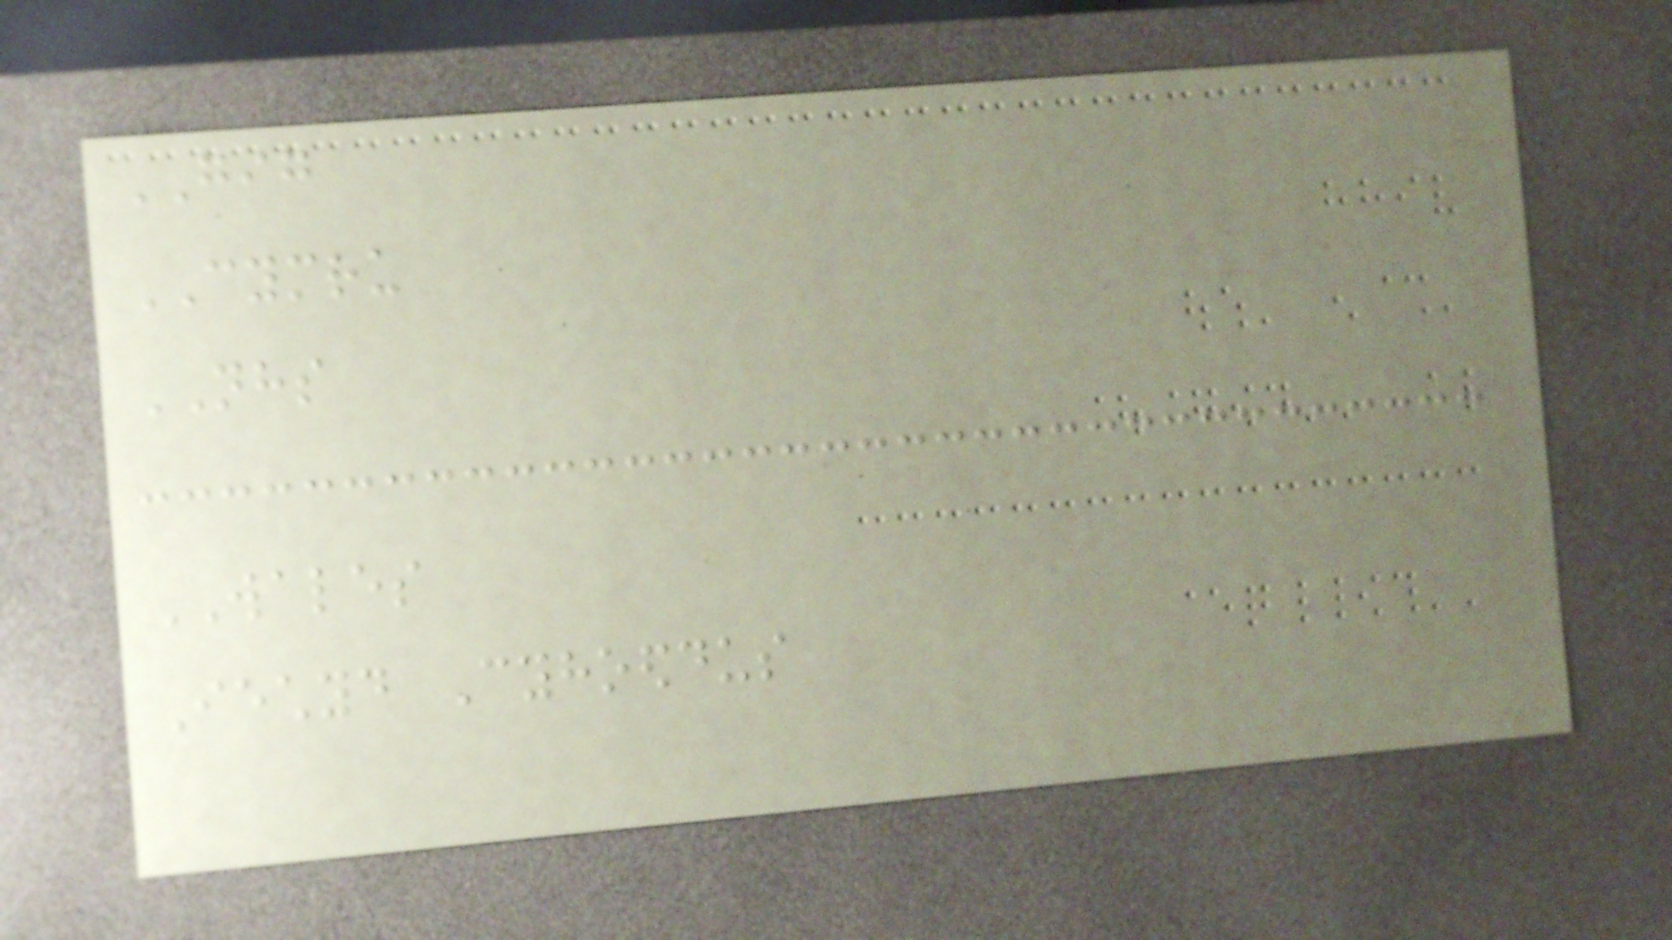GIG
CYMRU
NHS
WALES
Iechyd Cyhoeddus
